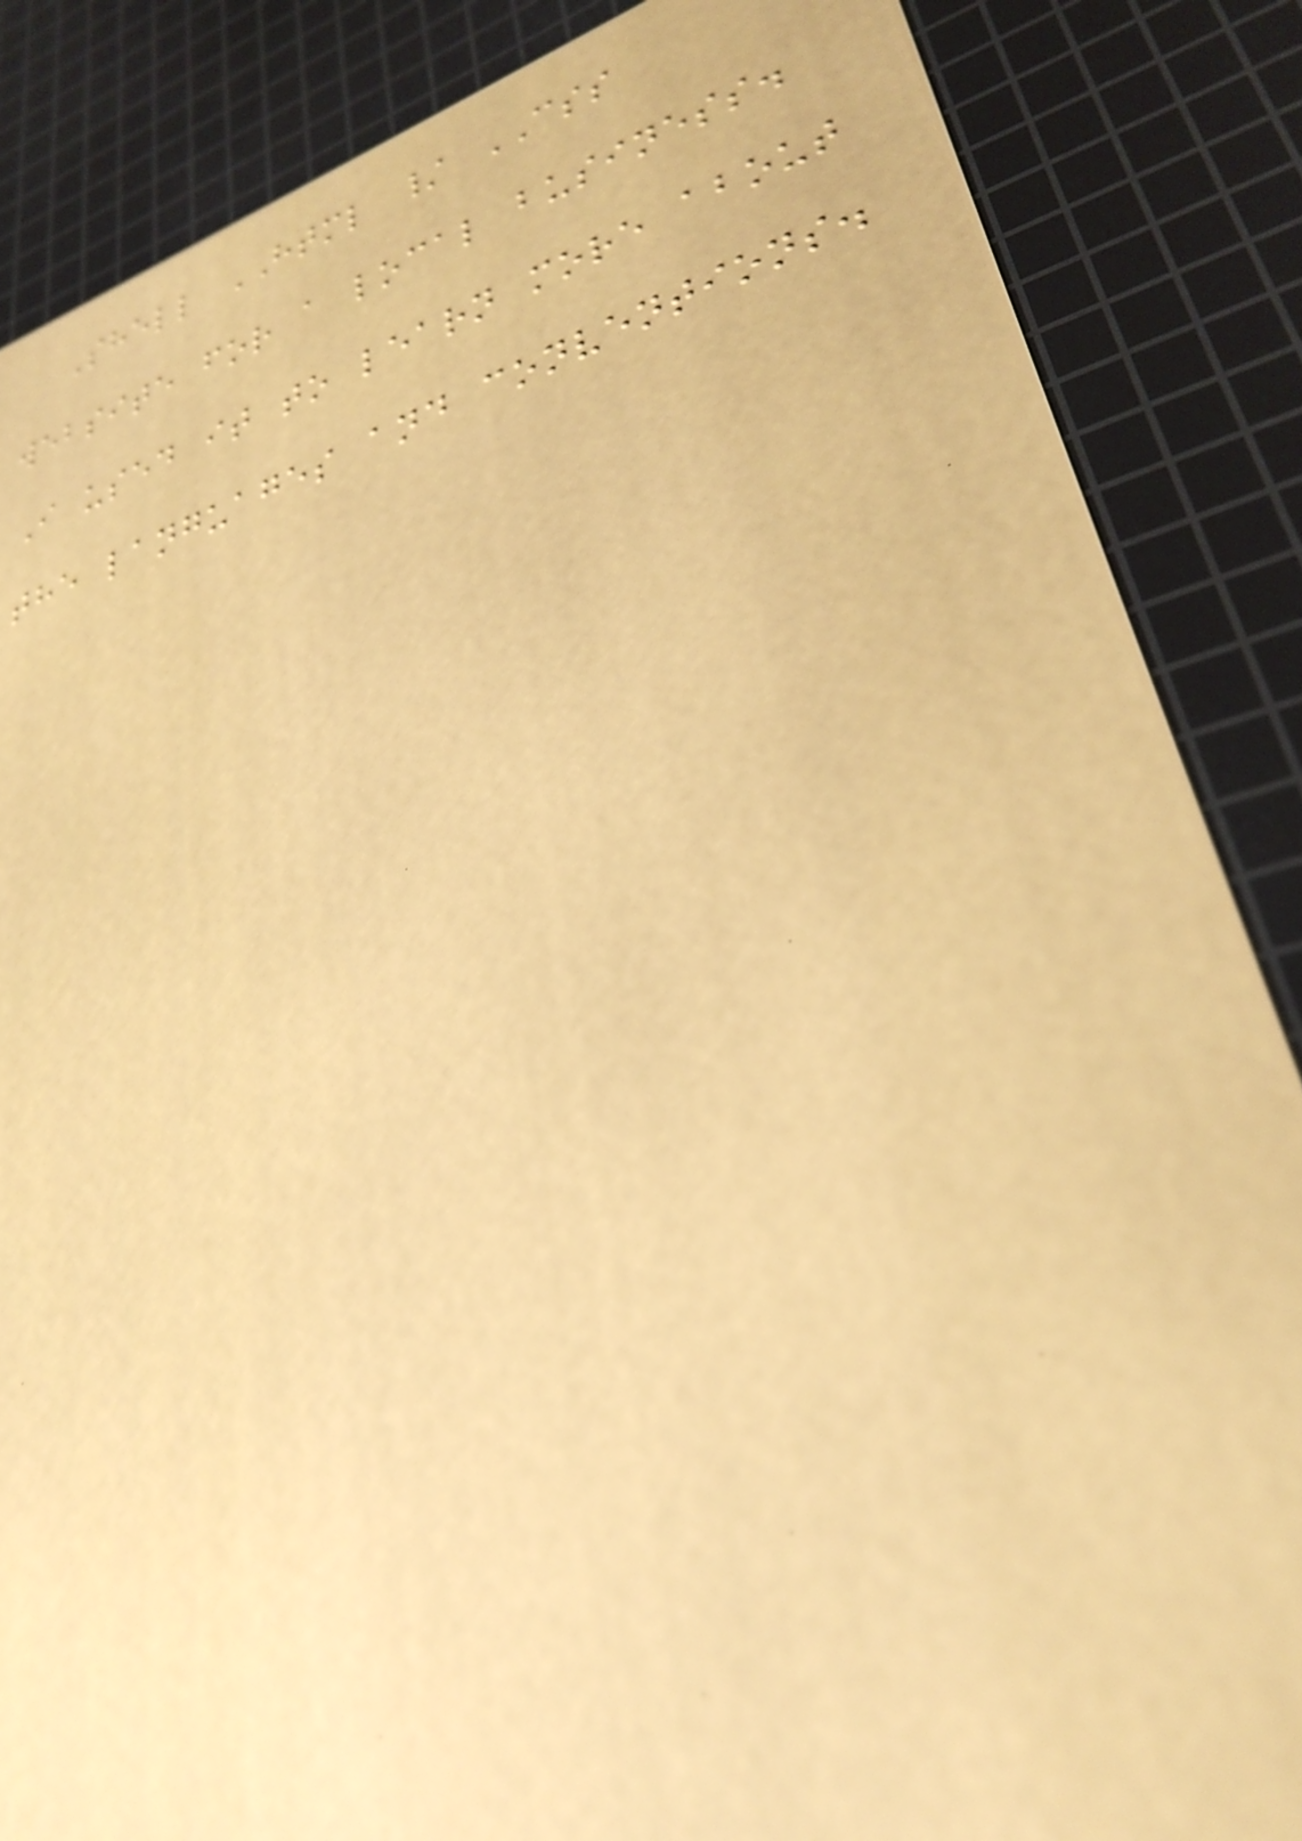Shell HTML / CSS
website for a local business.
I used it to learn more about
the languages and conventions.
